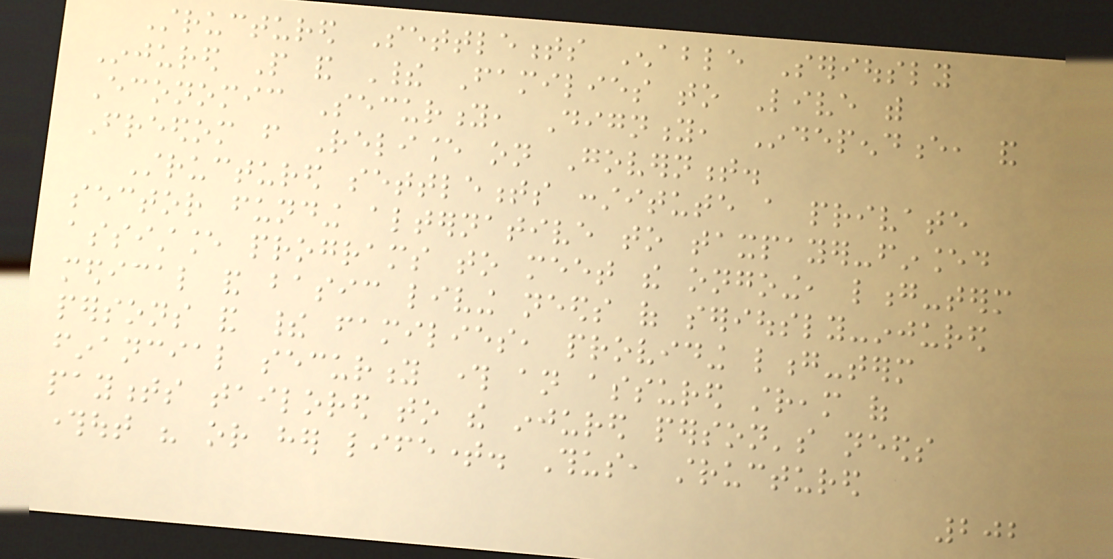Structured Settlements Enable Seriously
Injured People and Their Families to Live with
Economic Security, Dignity, Independence, and
Freedom from Reliance on Government.
Structured settlements constitute a private
sector funding alternative to taxpayer-financed
assistance programs to meet the ongoing, long-term
medical and basic living needs of seriously-injured
persons and their families, providing long-term
financial security through an assured stream of
payments tailored to the injured person's needs
throughout his or her lifetime. Thus, structured
202
